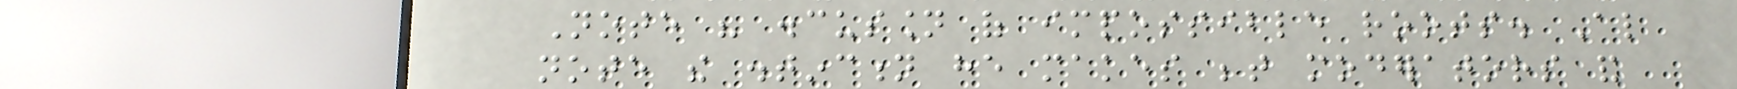Note his discussion of impossible roots. Also
note the distinction he makes between moderators and
